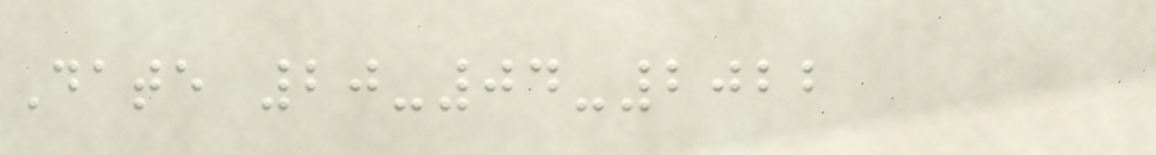Date 20-04-2022
